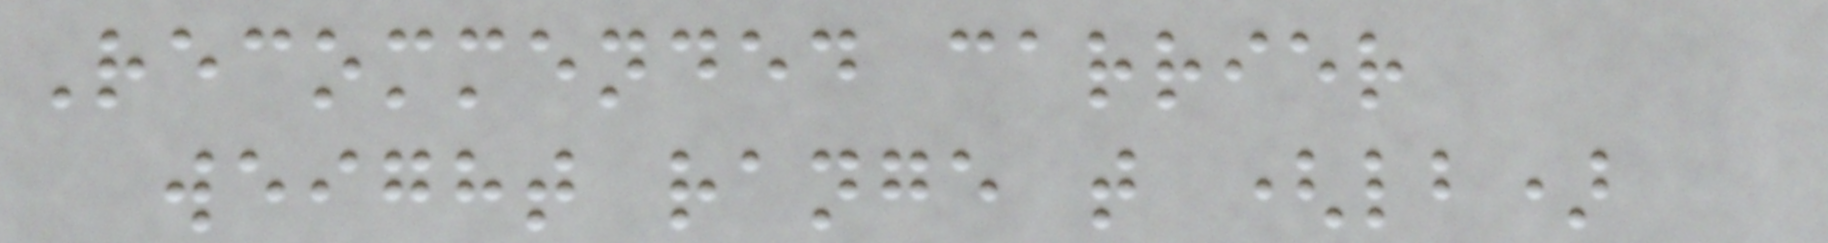Recommended carrier
weight range t (lb)
